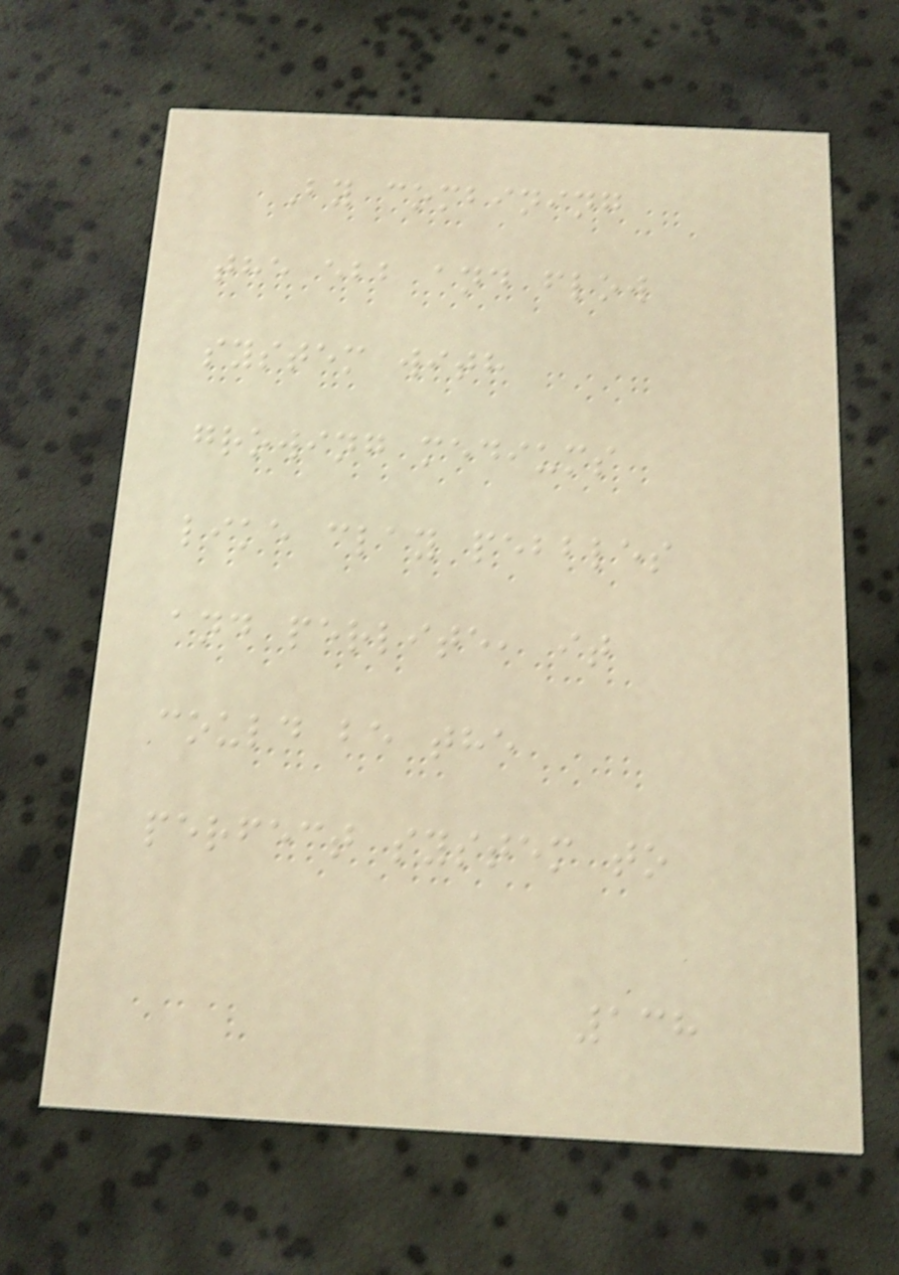By combining
the ebb and flow
system with
growing mediums
like clay pebbles
and perlite, it
could be the
perfect system to
138
